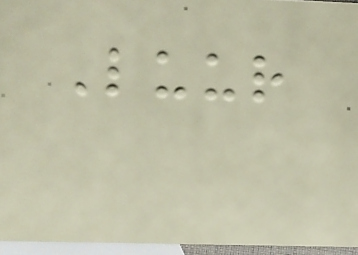Luur
